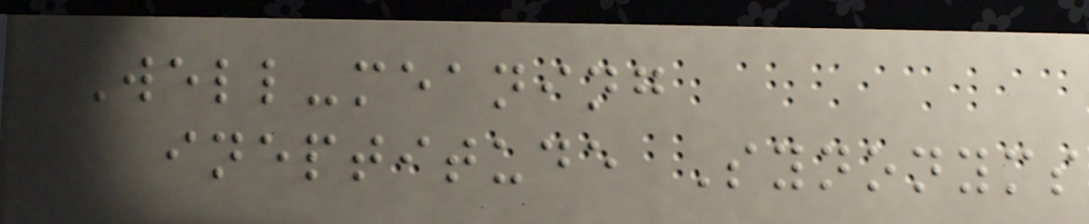Well-meaning
ineptitude Synonyms
